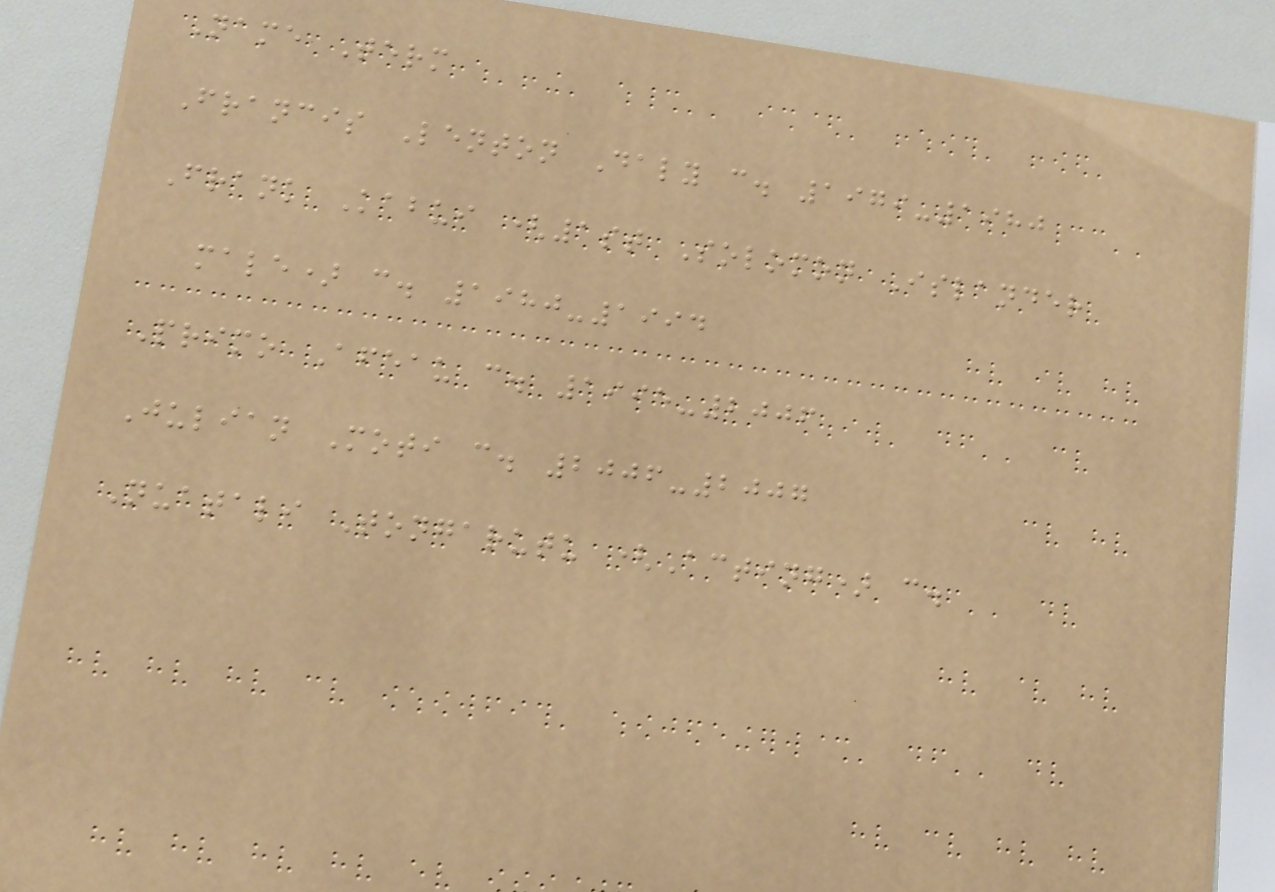Name Term
Francis Lenton Daly c. 1979-1980
Frank Kabui (1st Solomon Islander
male) c. 1980-1994
Primo Afeau c. 1995-2006
Julian Moti c. 2006-2007
Nuatali Tongarutu (Acting) c.
